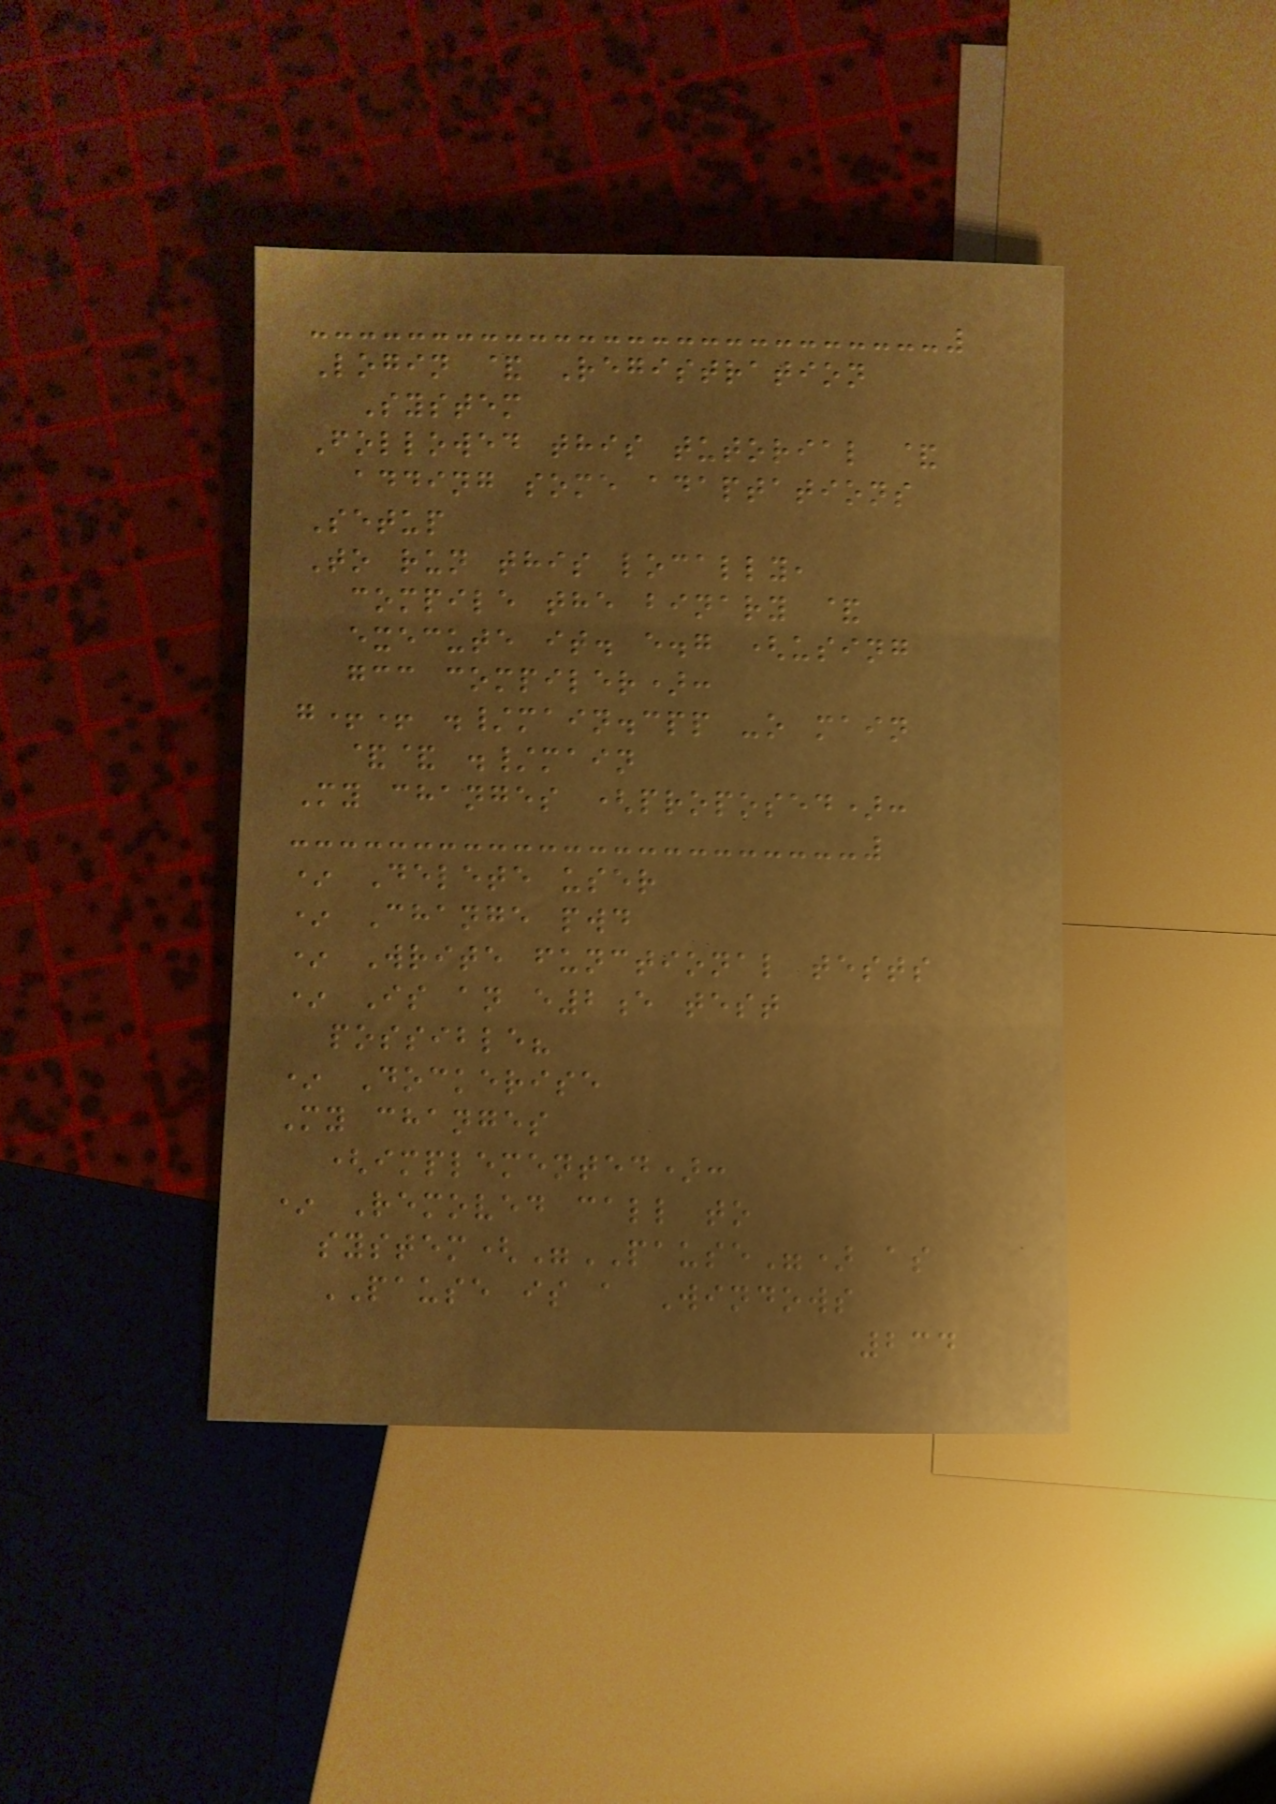Login & Registration
System
Followed this tutorial &
adding some adaptations
Setup
To run this locally,
compile the binary &
execute it. e.g (using
gcc compiler):
g++ ./main.cpp -o main
&& ./main
My changes (proposed):
* Delete user
* Change pwd
* Write functional tests
* Is an e2e test
possible?
* Dockerise
My changes
(implemented):
* Removed call to
system("PAUSE") as
PAUSE is a Windows
234
